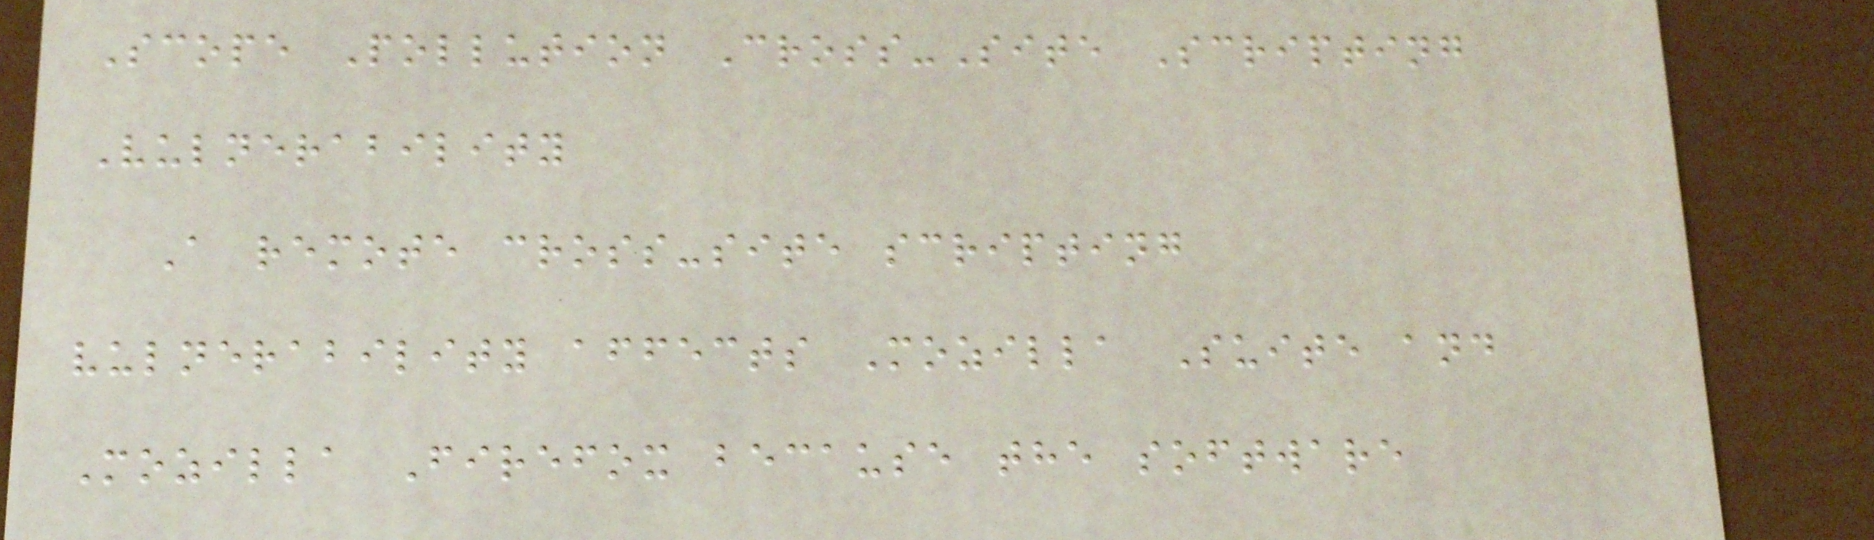Scope Pollution Cross-Site Scripting
Vulnerability
A remote cross-site scripting
vulnerability affects Mozilla Suite and
Mozilla Firefox because the software
